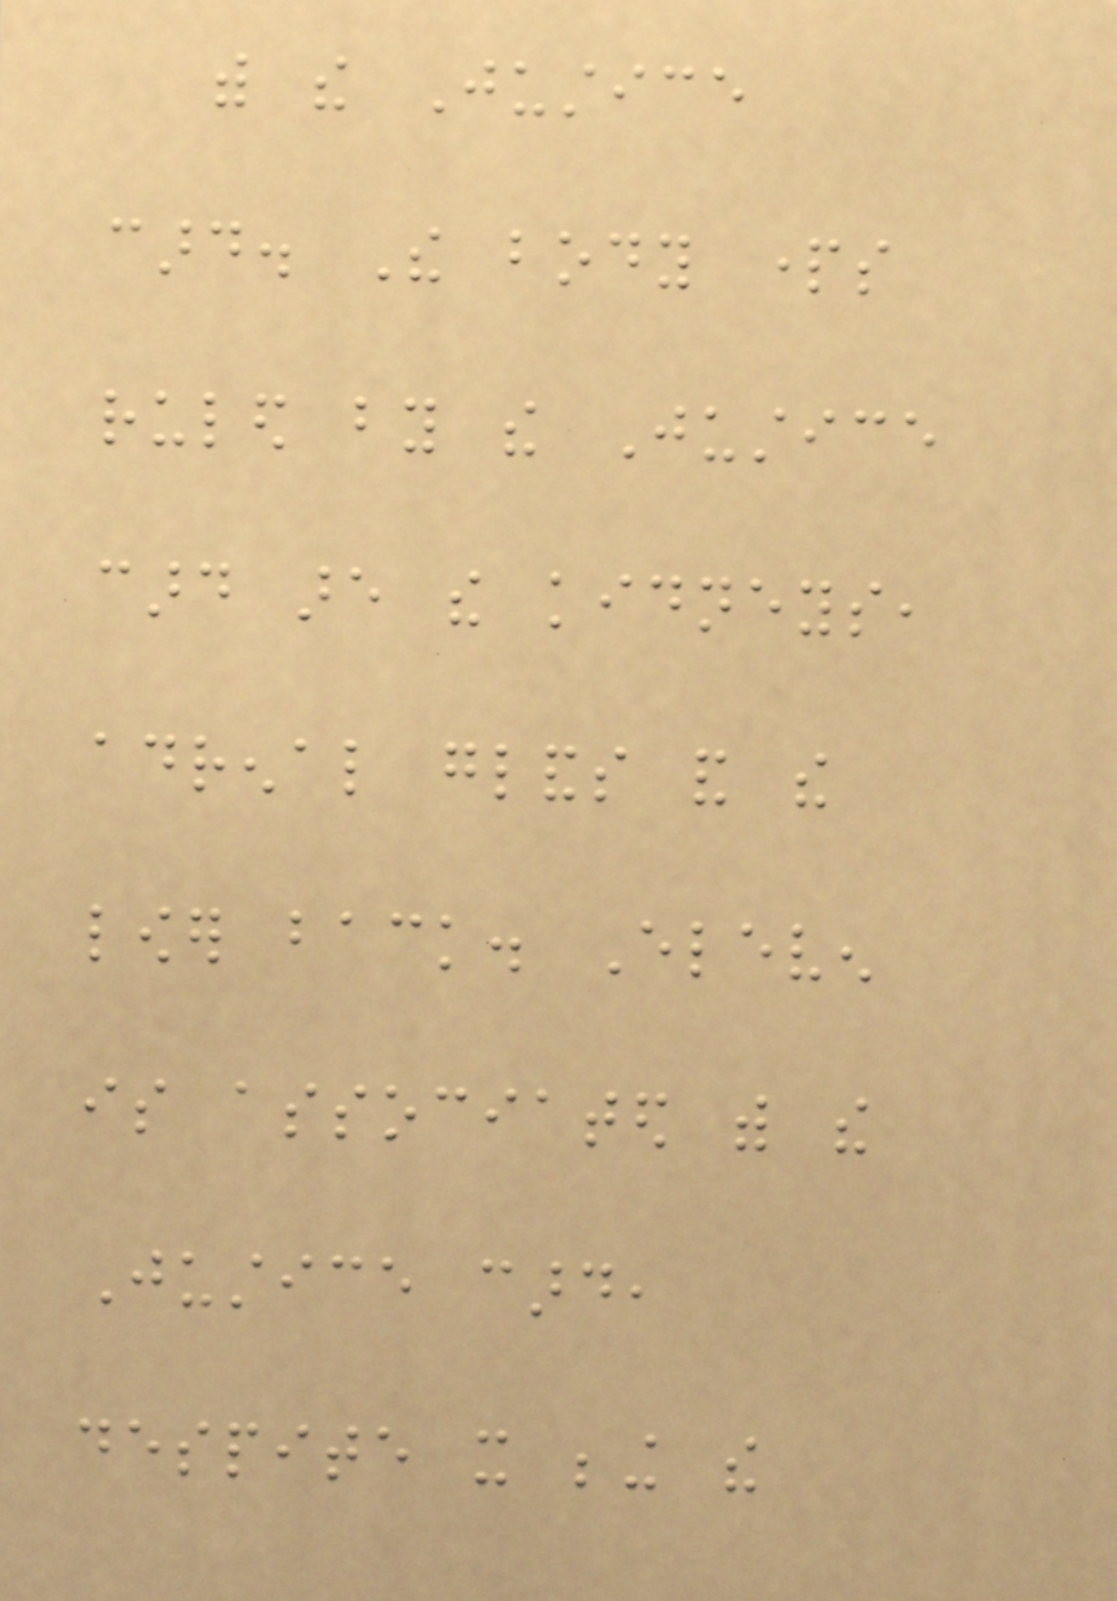with the Justice
card. The body parts
ruled by the Justice
card are the kidneys,
adrenal glands and the
lower back. Eleven
is associated with the
Justice card,
despite it being the
